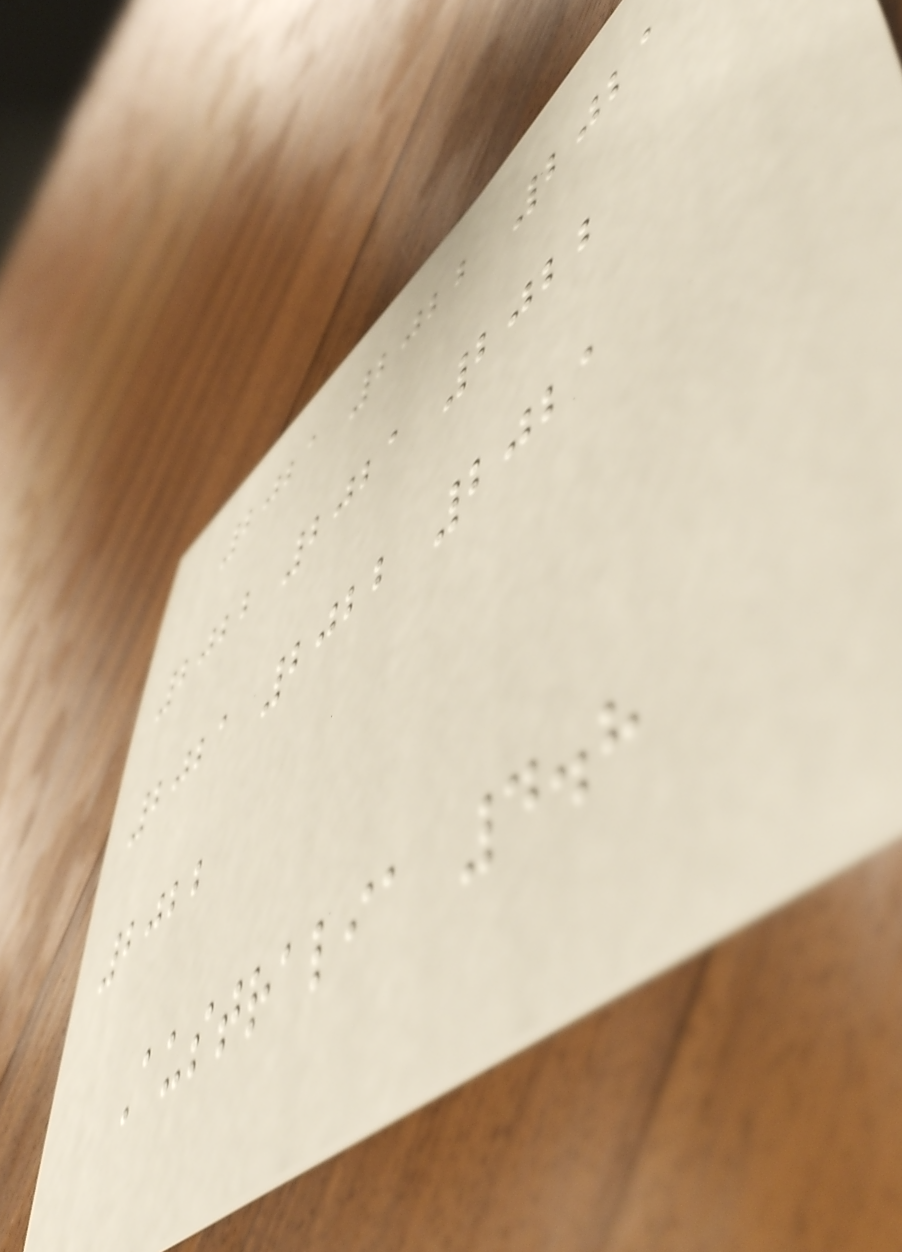2021 2022 2021
2022 2021 2022
2021 2022 2021
2022
Australia 4.8
